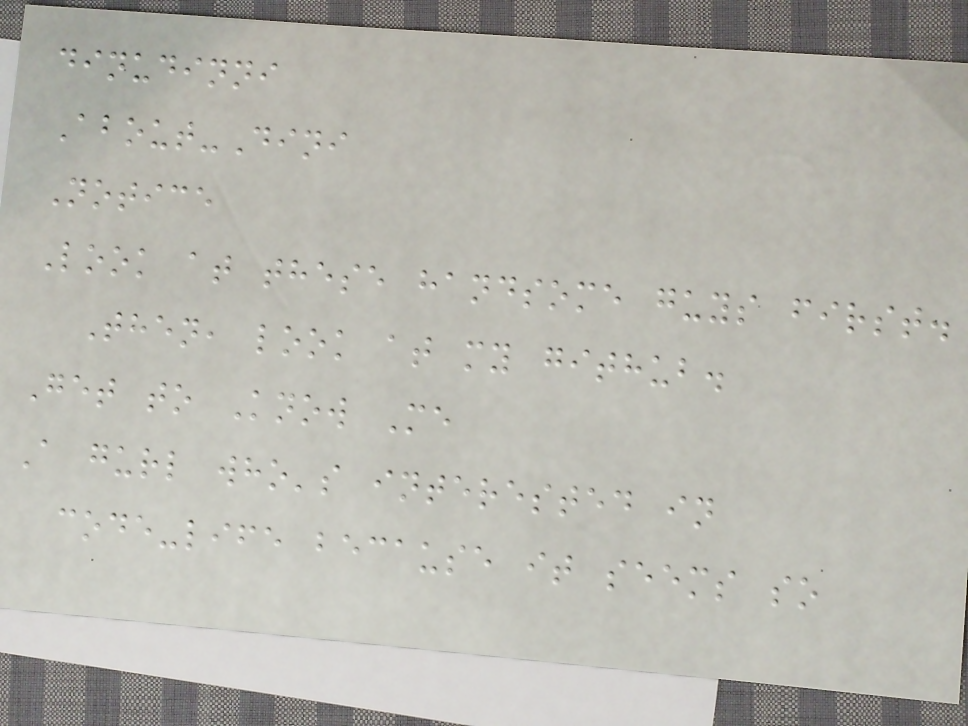dinudinni
About-Dini
Notice
Look at these handsome guys first.
Then, look at my github.
Get to Know Me
A gurl who's interested in
code-life because it seems so
